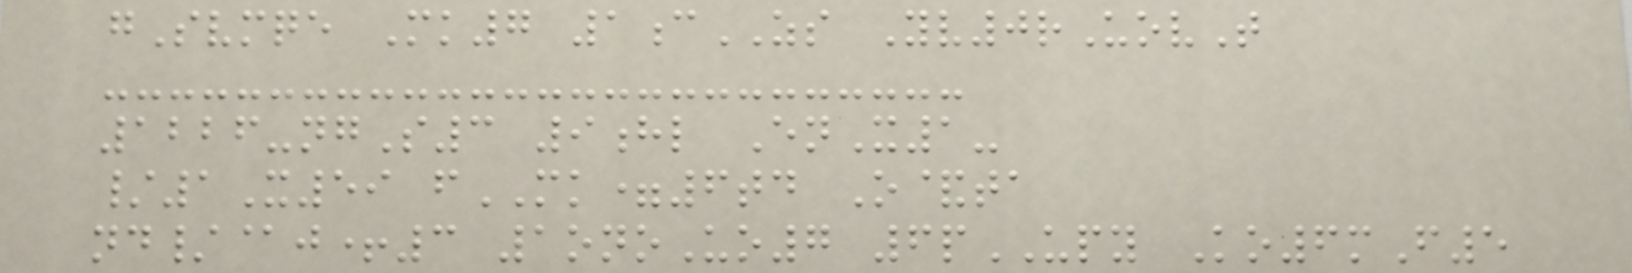gSvmqe Mk7 1cZS Yv0rUovT
1226-ngS3 9hl EnX1-
/1X59 fMK=6td O&ta
nd/@j+3 1onoUo7 6pUPY Ko6mF5
